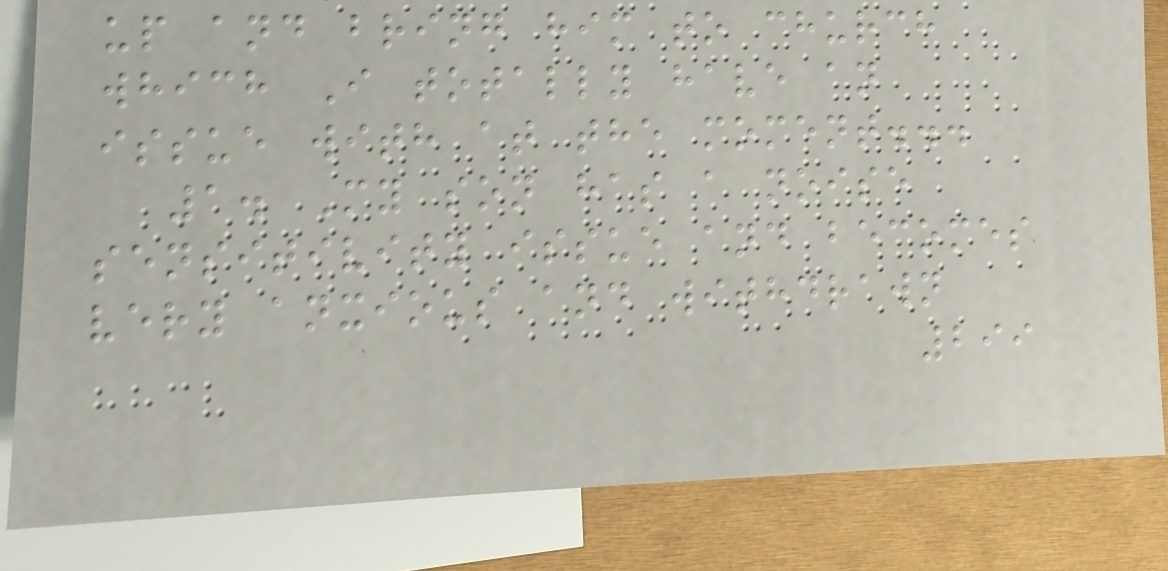up and bring him to church
which I totally have an
issue with at the moment...
1. My son has a noise
sensitivity issue and becomes
very anxious and withdrawn
299
